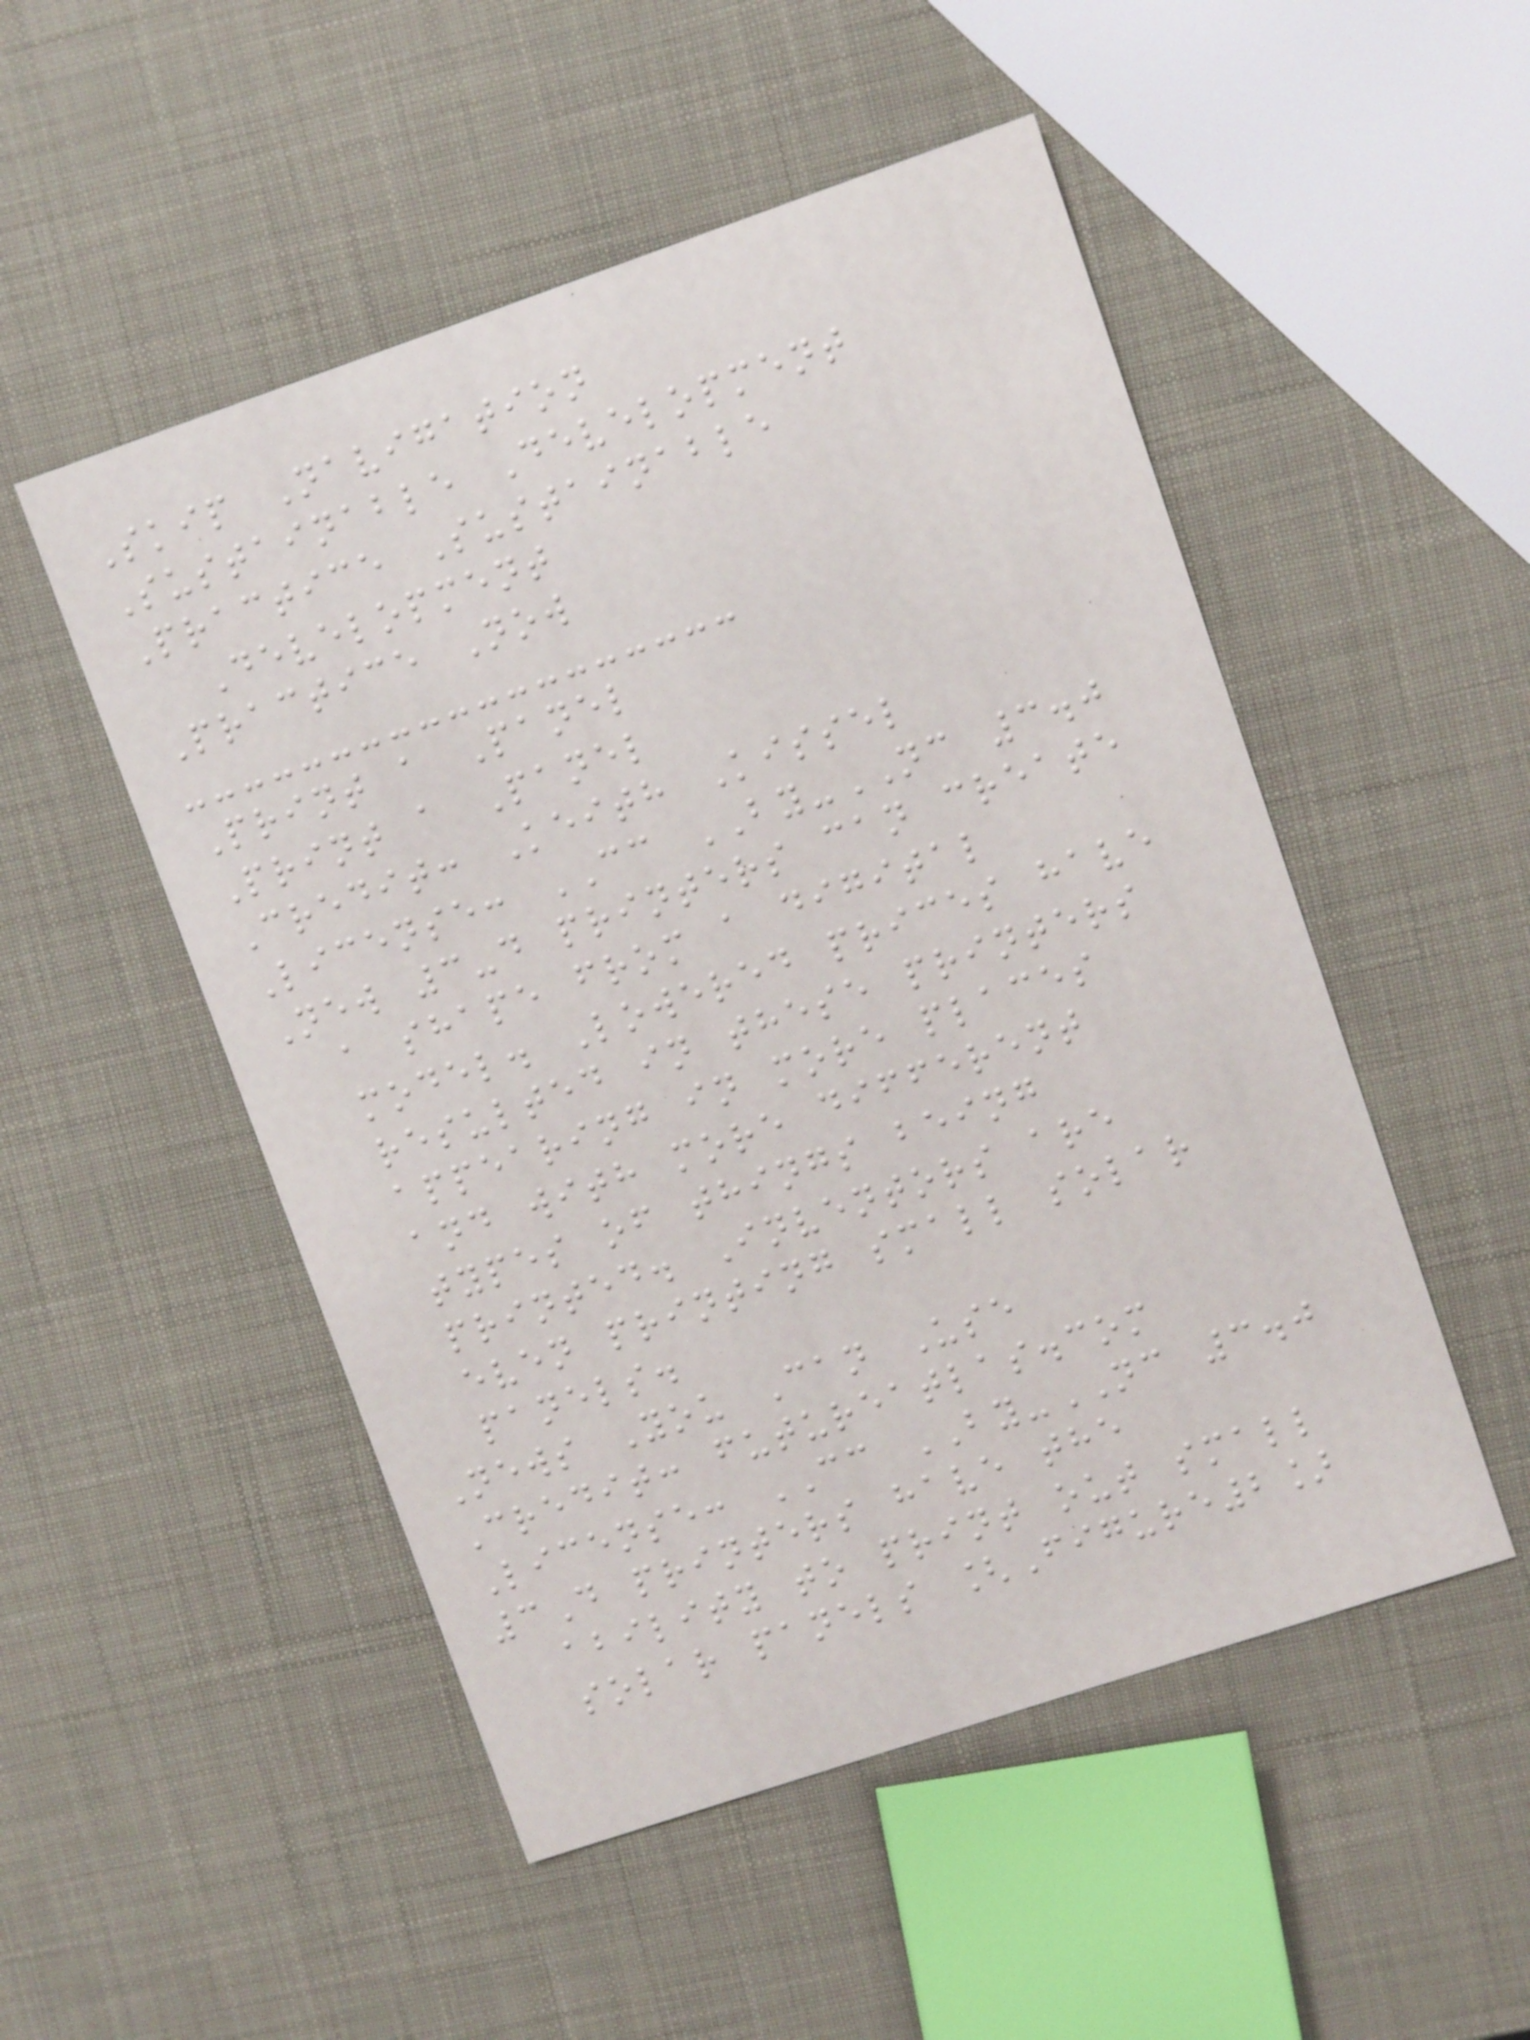Skip Navigation
Sustainable Development
Practice Sustainable
Development
Practice Now
Print a Panel
Print a Panel
Credit: Keith Kissel
License: CC BY-NC 3.0
New 3-d printers can create
a shape from a digital
model. Lowered prices have
resulted in these printers
appearing in more places
and with more different
types of things being
printed. Inventors are
even printing small solar
panels.
News You Can Use
Credit: futureatlas.com
License: CC BY-NC 3.0
3D printers have the
ability to print out small
solar panels [Figure2]
